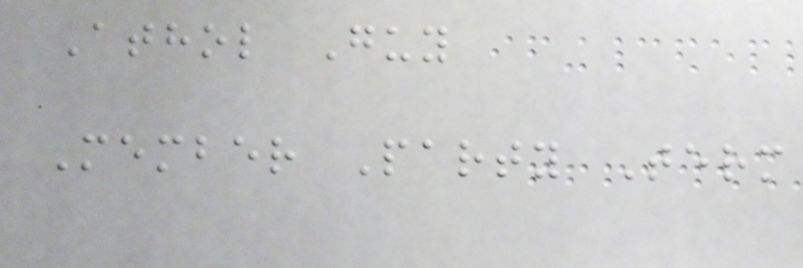Athol Guy
Member Party Term
